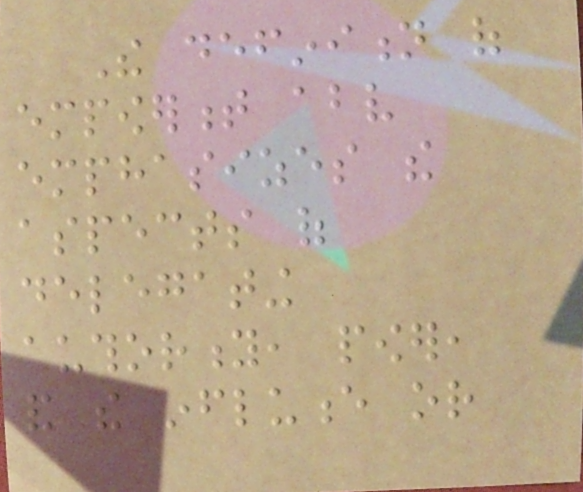The definition of
empowerment above
emphasizes the
aspects of
delegating
authority, power,
and the influence or
